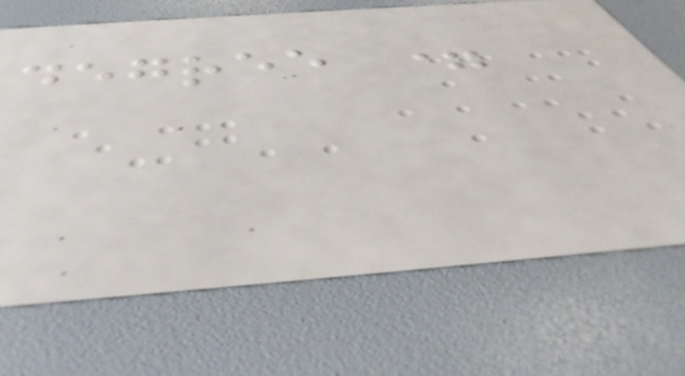degree =
